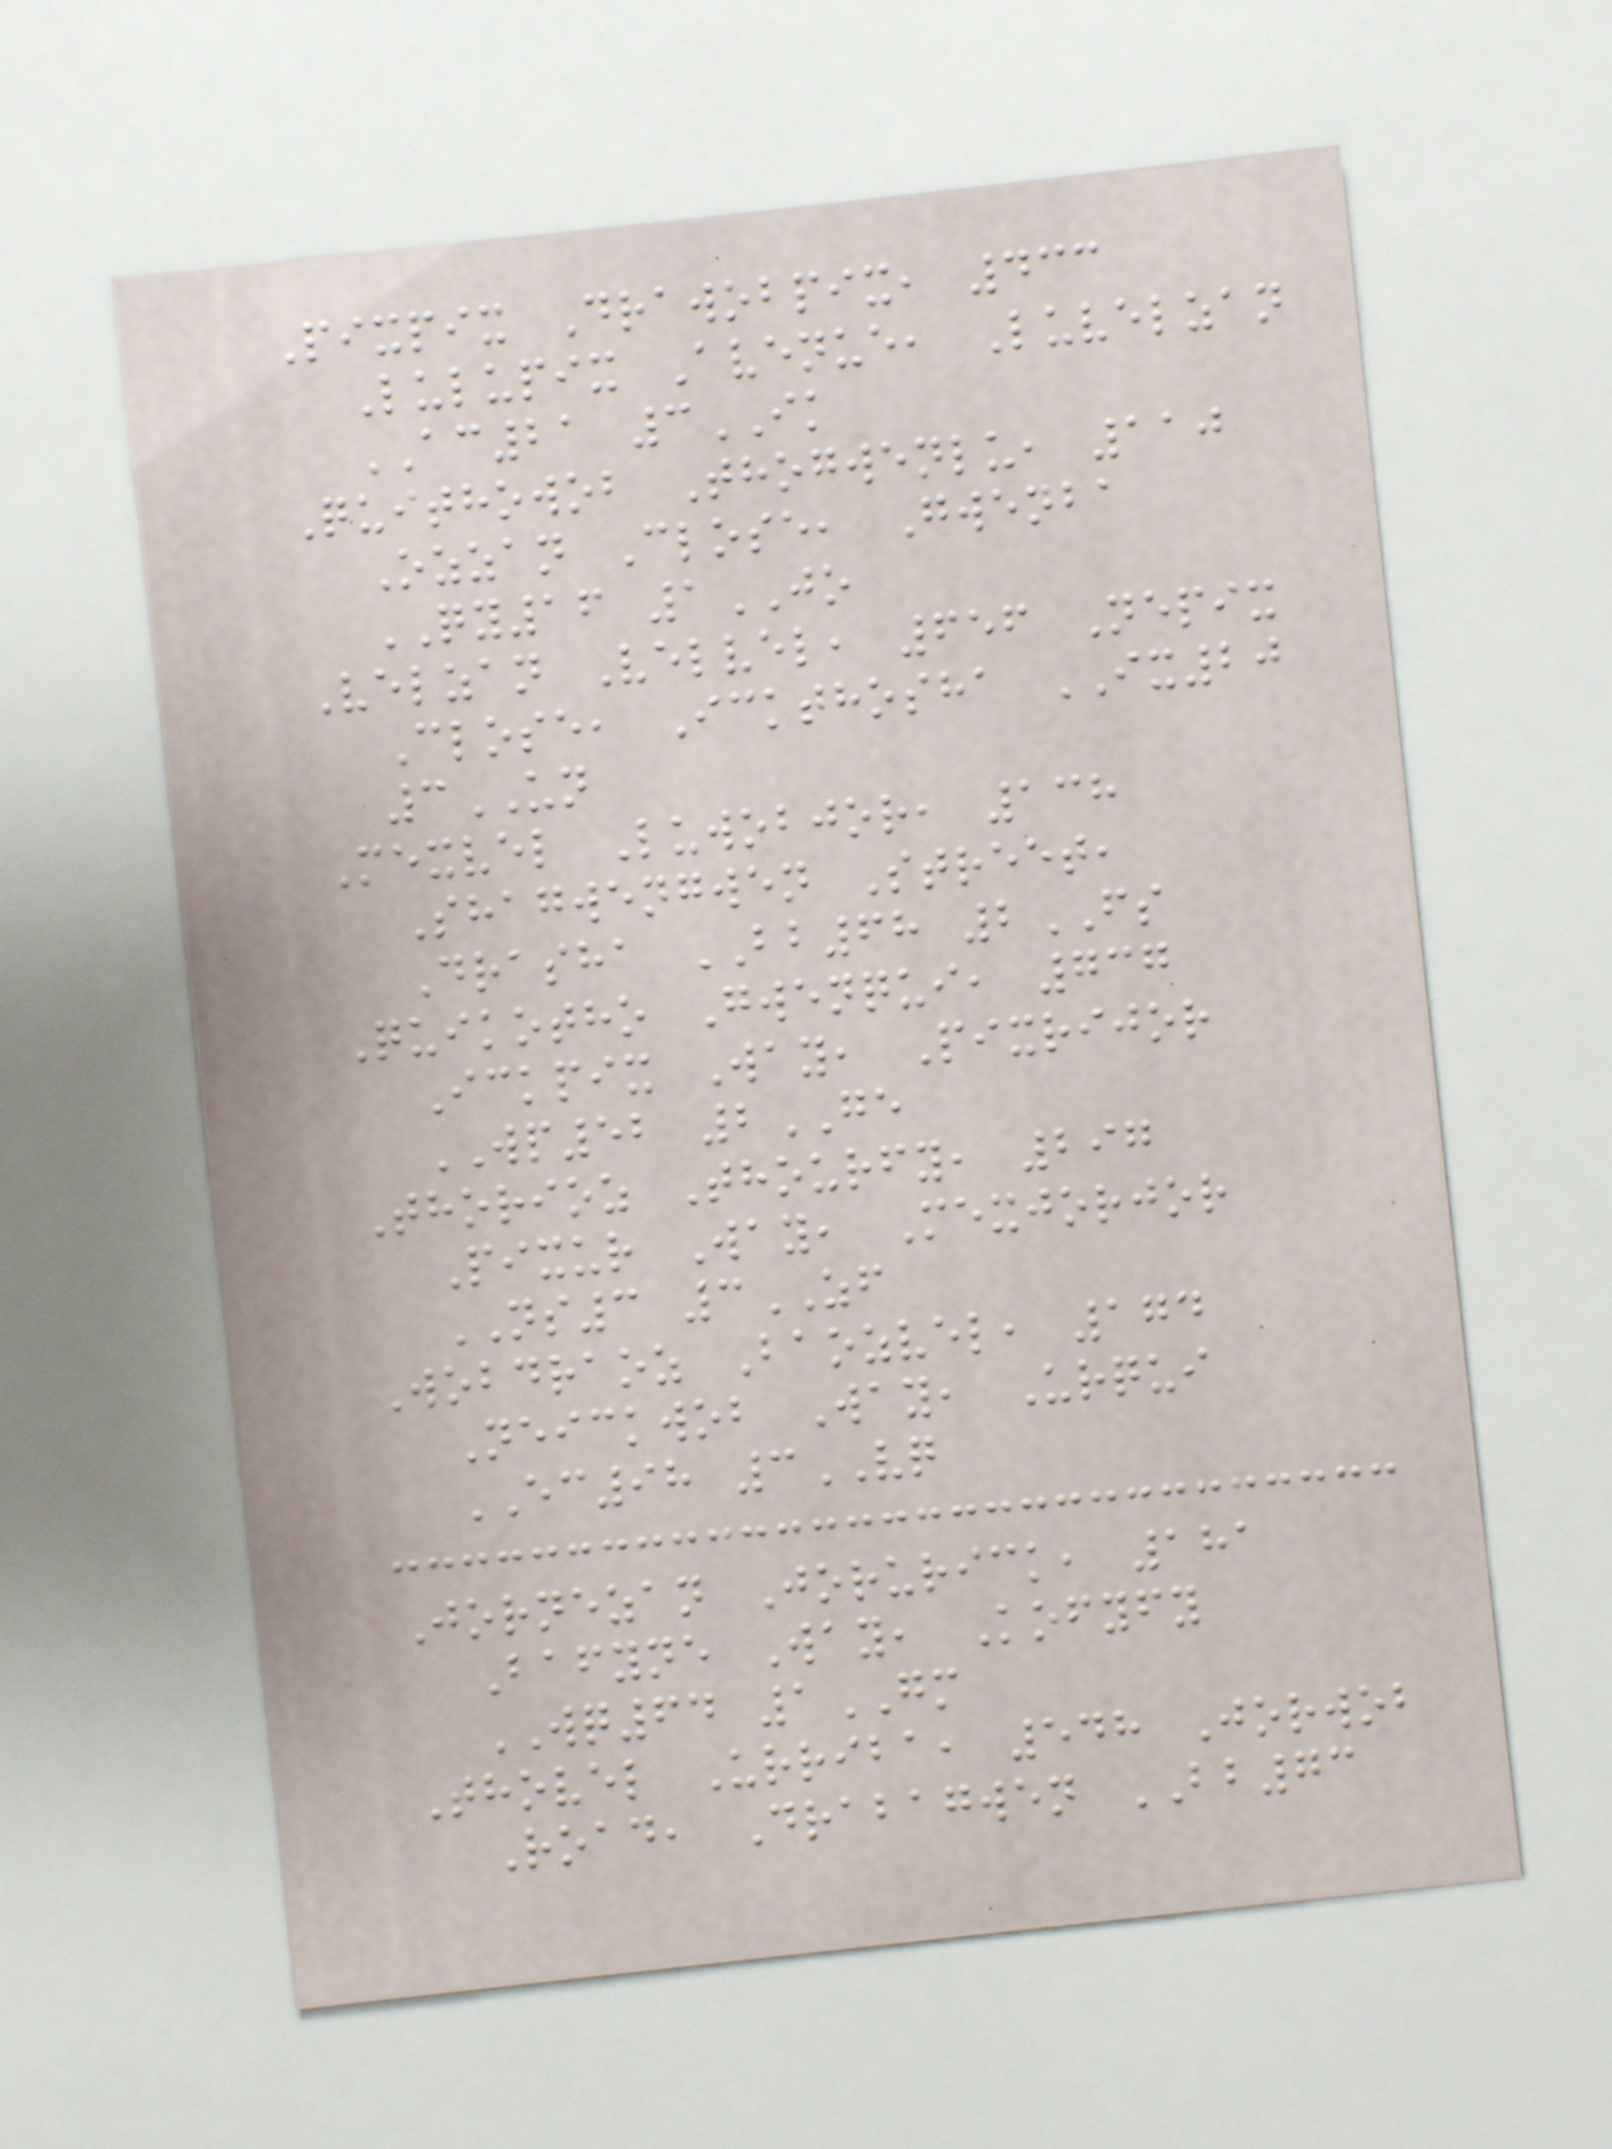Pixpix Drawobpix, 433
Lulupix Avenue, Luvelzan
AC21 3IK
Quithowob Thogwenlu, 110
Ozzan Close, Gwenba
QY16 1JO
Velzan Velvel, 656 Nepix
Close, Ickthosha IX20
3UN
Mexvel Luwobjor, 138
Shagwengwen Street,
Drasha BB68 2FS
Quikotho Gwenqui, 737
Ickpix Way, Pixrijor
WP52 2GE
Thorioz Thourfy, 297
Pixur Way, Mexjorjor
NS3 3ZF
Wobdraoz Baozvel, 174
Neickwob Way, Urqui
EC98 3VQ
Jornezan Jorurick, 181
Bafyne Way, Kofyfy
WQ64 1GM
Thovel Urriba, 548 Jorwob
Road, Drabagwen BB73
